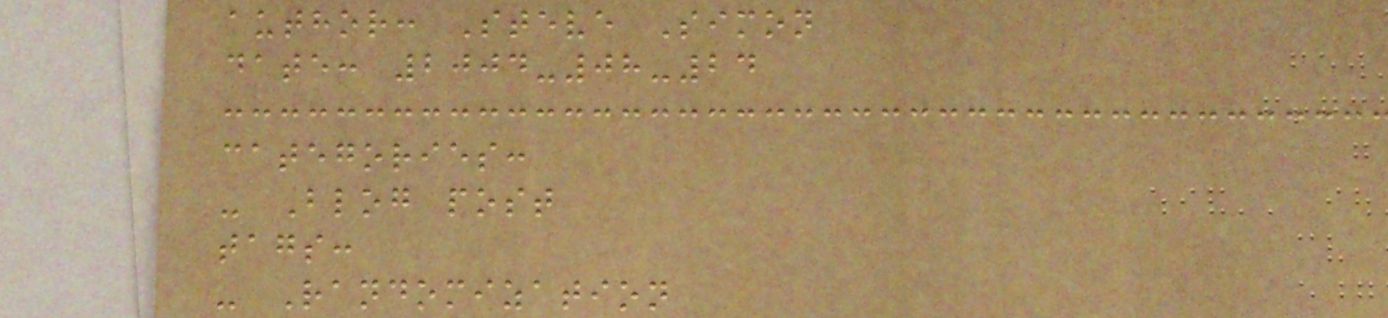author: Steve Simon
date: 2004-08-24
categories:
- Blog post
tags:
- Randomization
